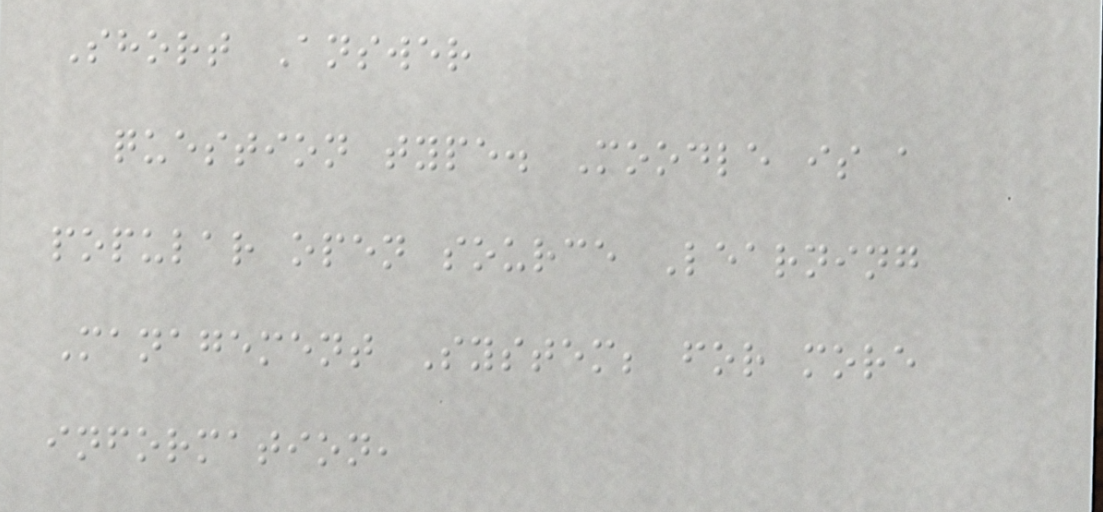Short Answer
question type. Moodle is a
popular open source Learning
Management System; for more
information,
